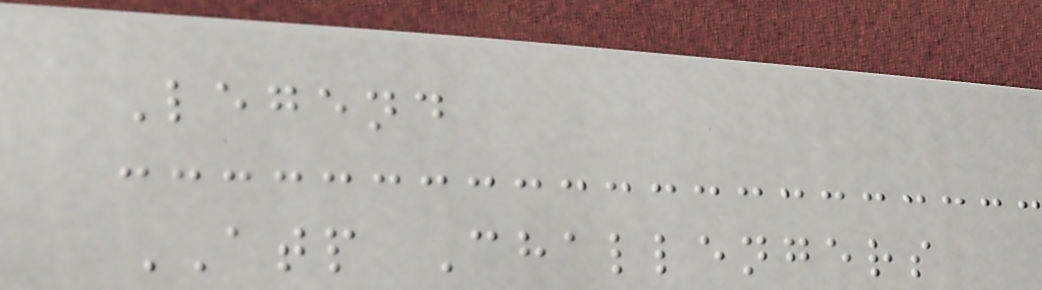Legend
ATP Challengers
